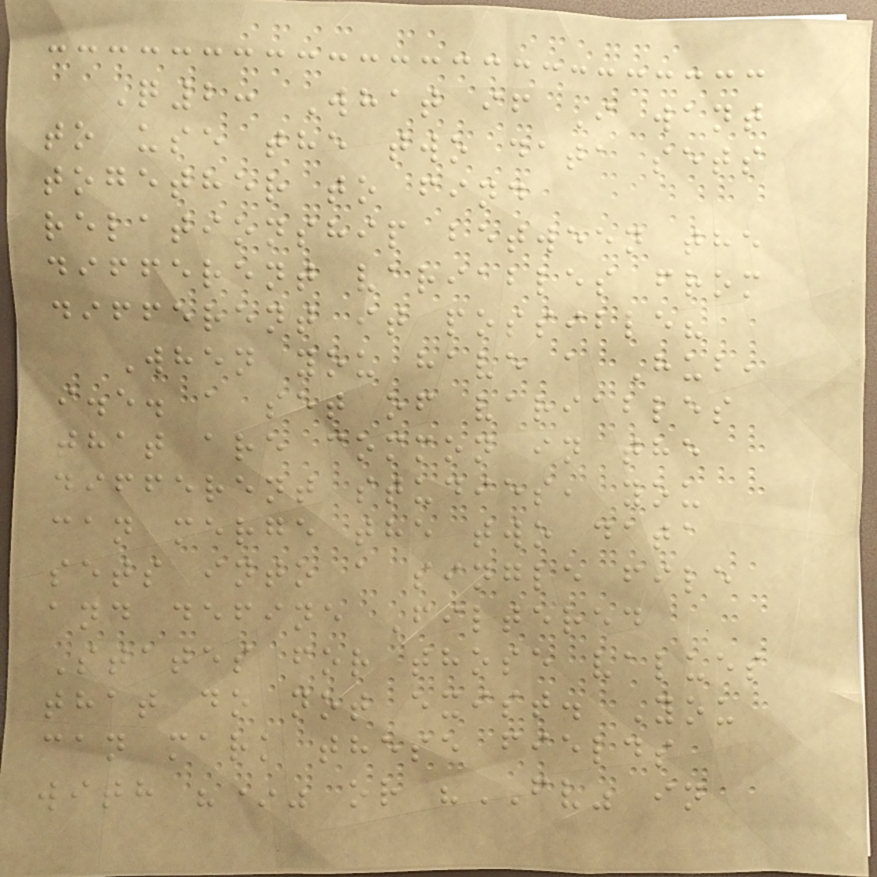Q2: What if I want
to use the two data sets
together to find
relationship between the
different variables from
different it possible?
When you have a Hub,
i.e. a set of variables
that are common in the
different studies, you
can merge the two data
sets into a single file
and define Filtered
States for those values
that do not exist. You
can mark these fields
with "*" or "FV" in
